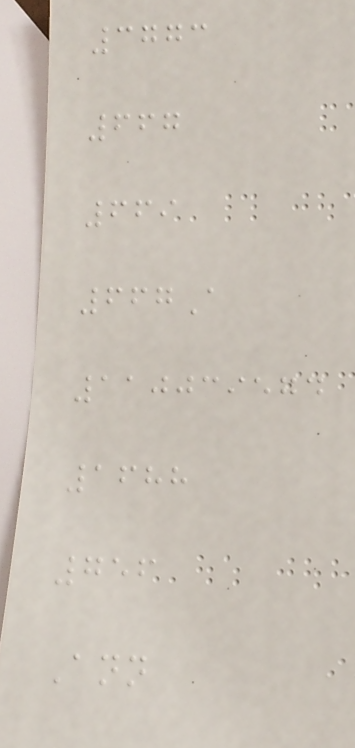3773
667
669
667A
110039574
1688
756
Ann
